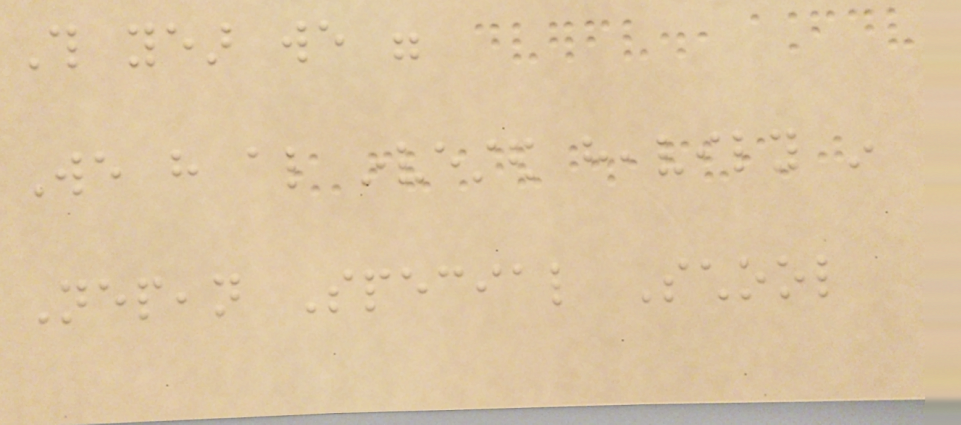This year we were
We have also invested heavily in
Nepean Special School
